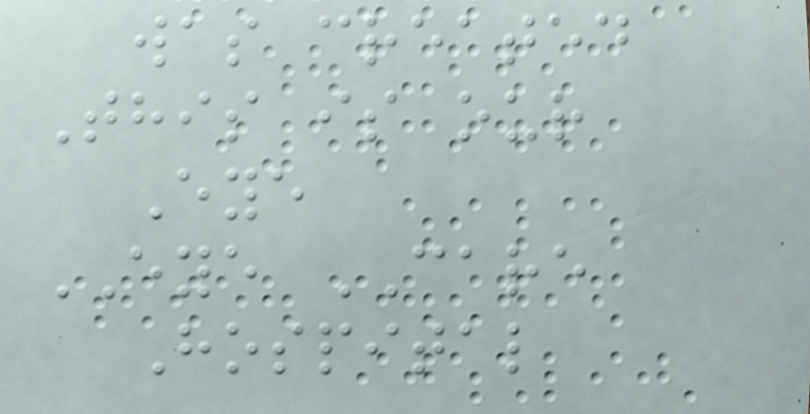was created
This is our
Eye
EYE CARE
Hospital
